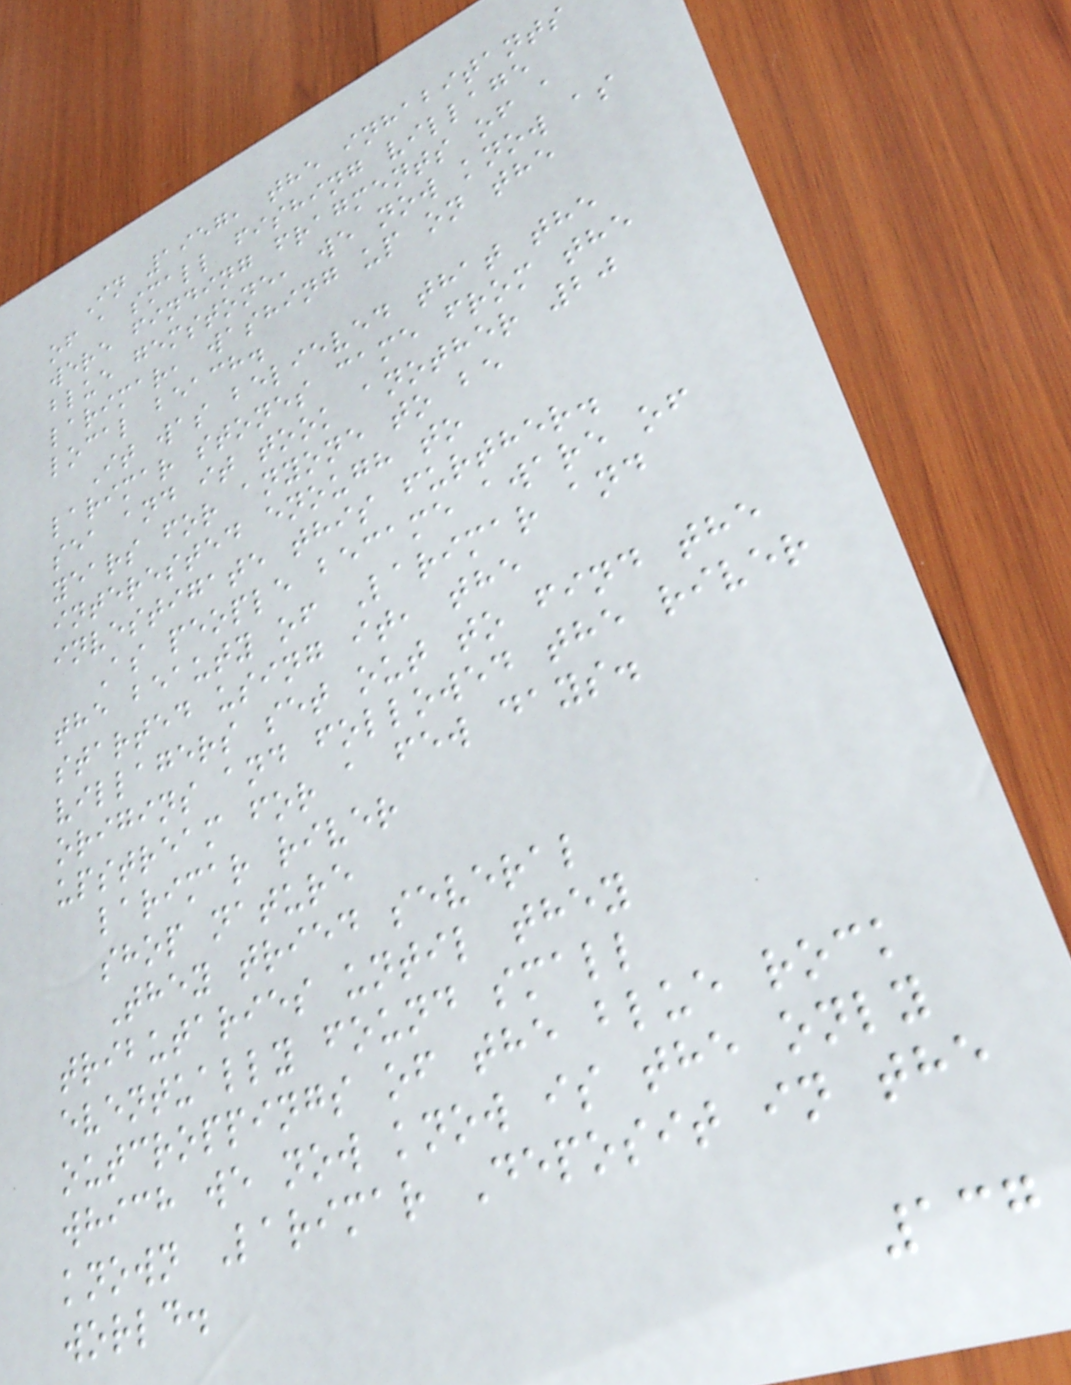In 1957, the inhabitants
of a small fishing village
were finding fragments of a
blue gemstone, we now know as
larimar, washing up on the
local beach.
It was believed that the
larimar stones came from the
sea and it took another 20
years for anyone to be
interested enough to
investigate this further.
As people became aware of
the beauty of Larimar and
started using it, the
villagers set out to find the
origins and followed the river
upstream for a few days.
larimar river
shop nature
They tried several
tributaries until they
eventually found small
outcroppings of the blue rock
which we now know is the only
known Larimar Deposit in the
world.
137
